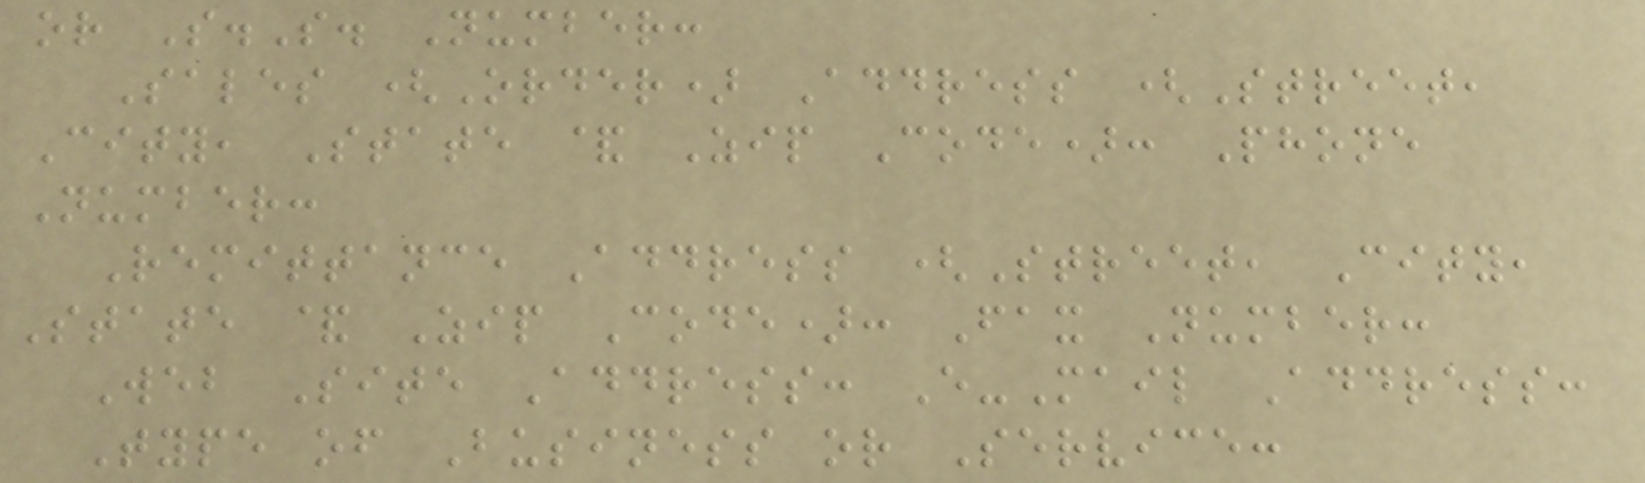or S.S. Number:
Sales (Order) Address (Street,
City, State & Zip Code): Phone
Number:
Remittance Address (Street, City,
State & Zip Code): Fax Number:
Web Site Address: E-Mail Address:
Type of Business or Service:
